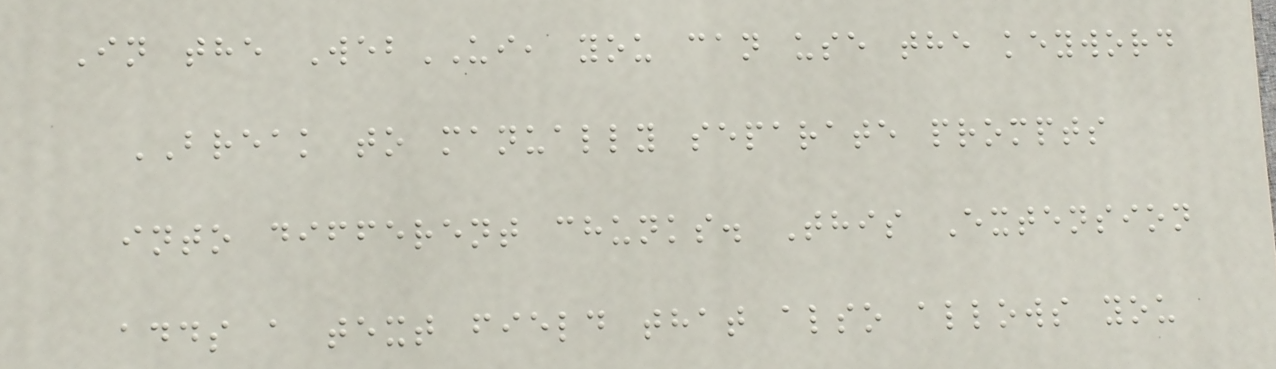In the WebUI, you can use the keyword
BREAK to manually separate prompts
into different chunks. This Extension
adds a text field that also allows you
